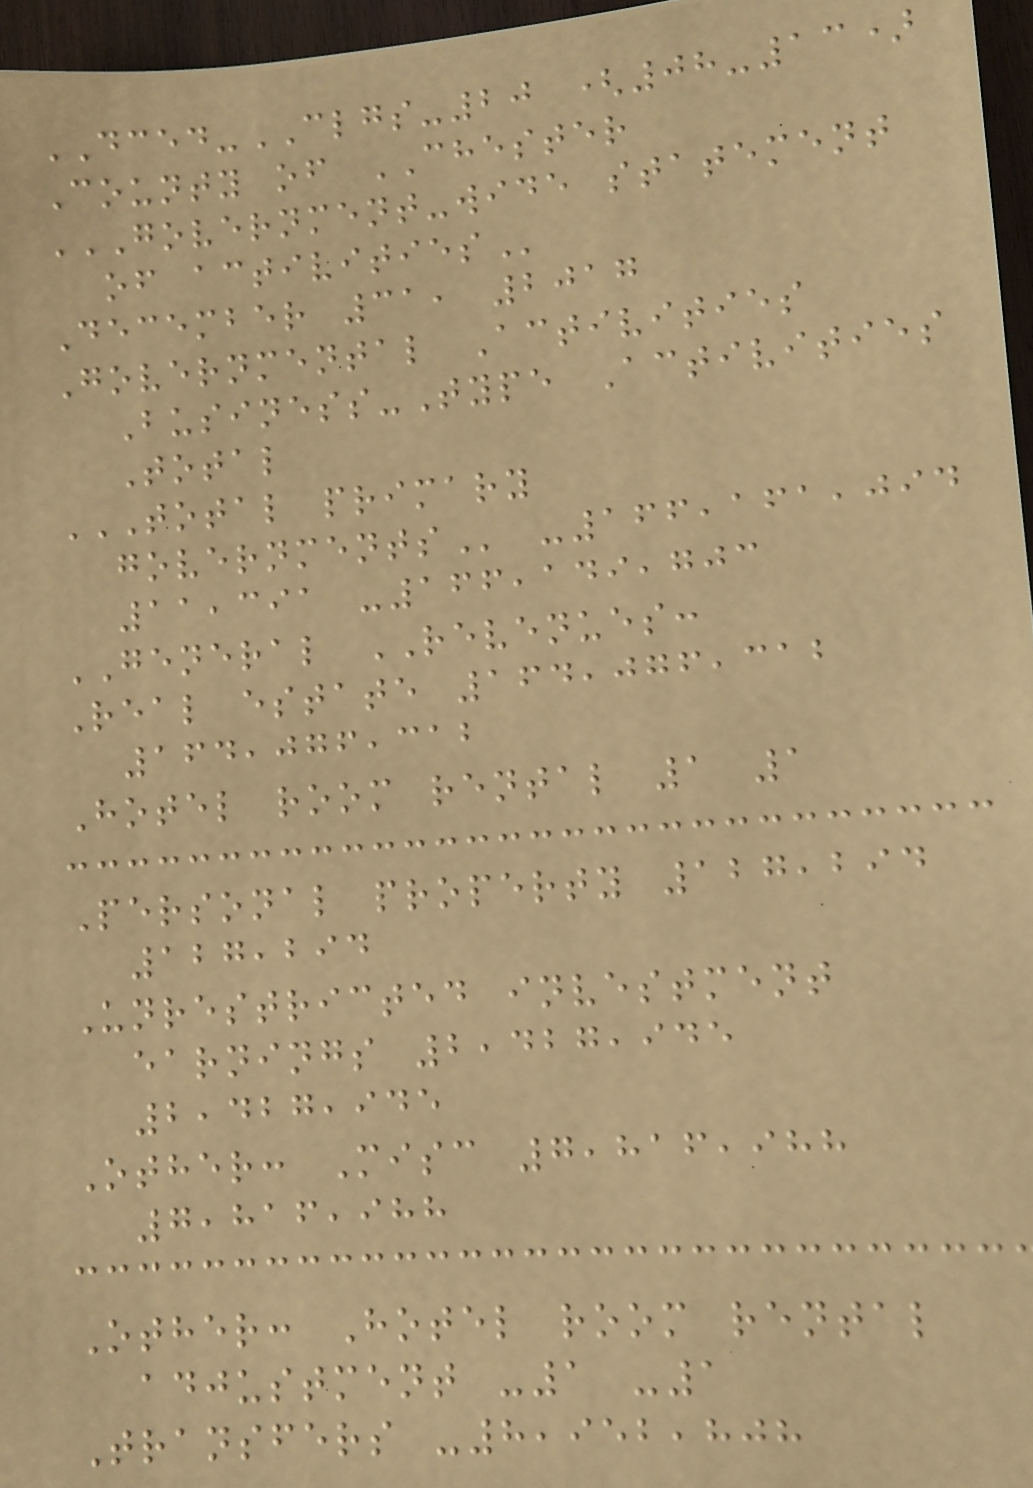DCED-CLGS-20 (08-13)
County of CHESTER
GOVERNMENT-WIDE STATEMENT
OF ACTIVITIES
December 31, 2017
Governmental Activities
Business-Type Activities
Total
TOTAL PRIMARY
GOVERNMENTS -166,161,094
11,391 -166,149,703
GENERAL REVENUES:
Real estate 164,076,312
164,076,312
Hotel room rental 1 1
Personal property 127,294
127,294
Unrestricted investment
earnings 2,427,945
2,427,945
Other: Misc 7,816,988
7,816,988
Other: Hotel room rental
adjustment -1 -1
Transfers -8,952,808
